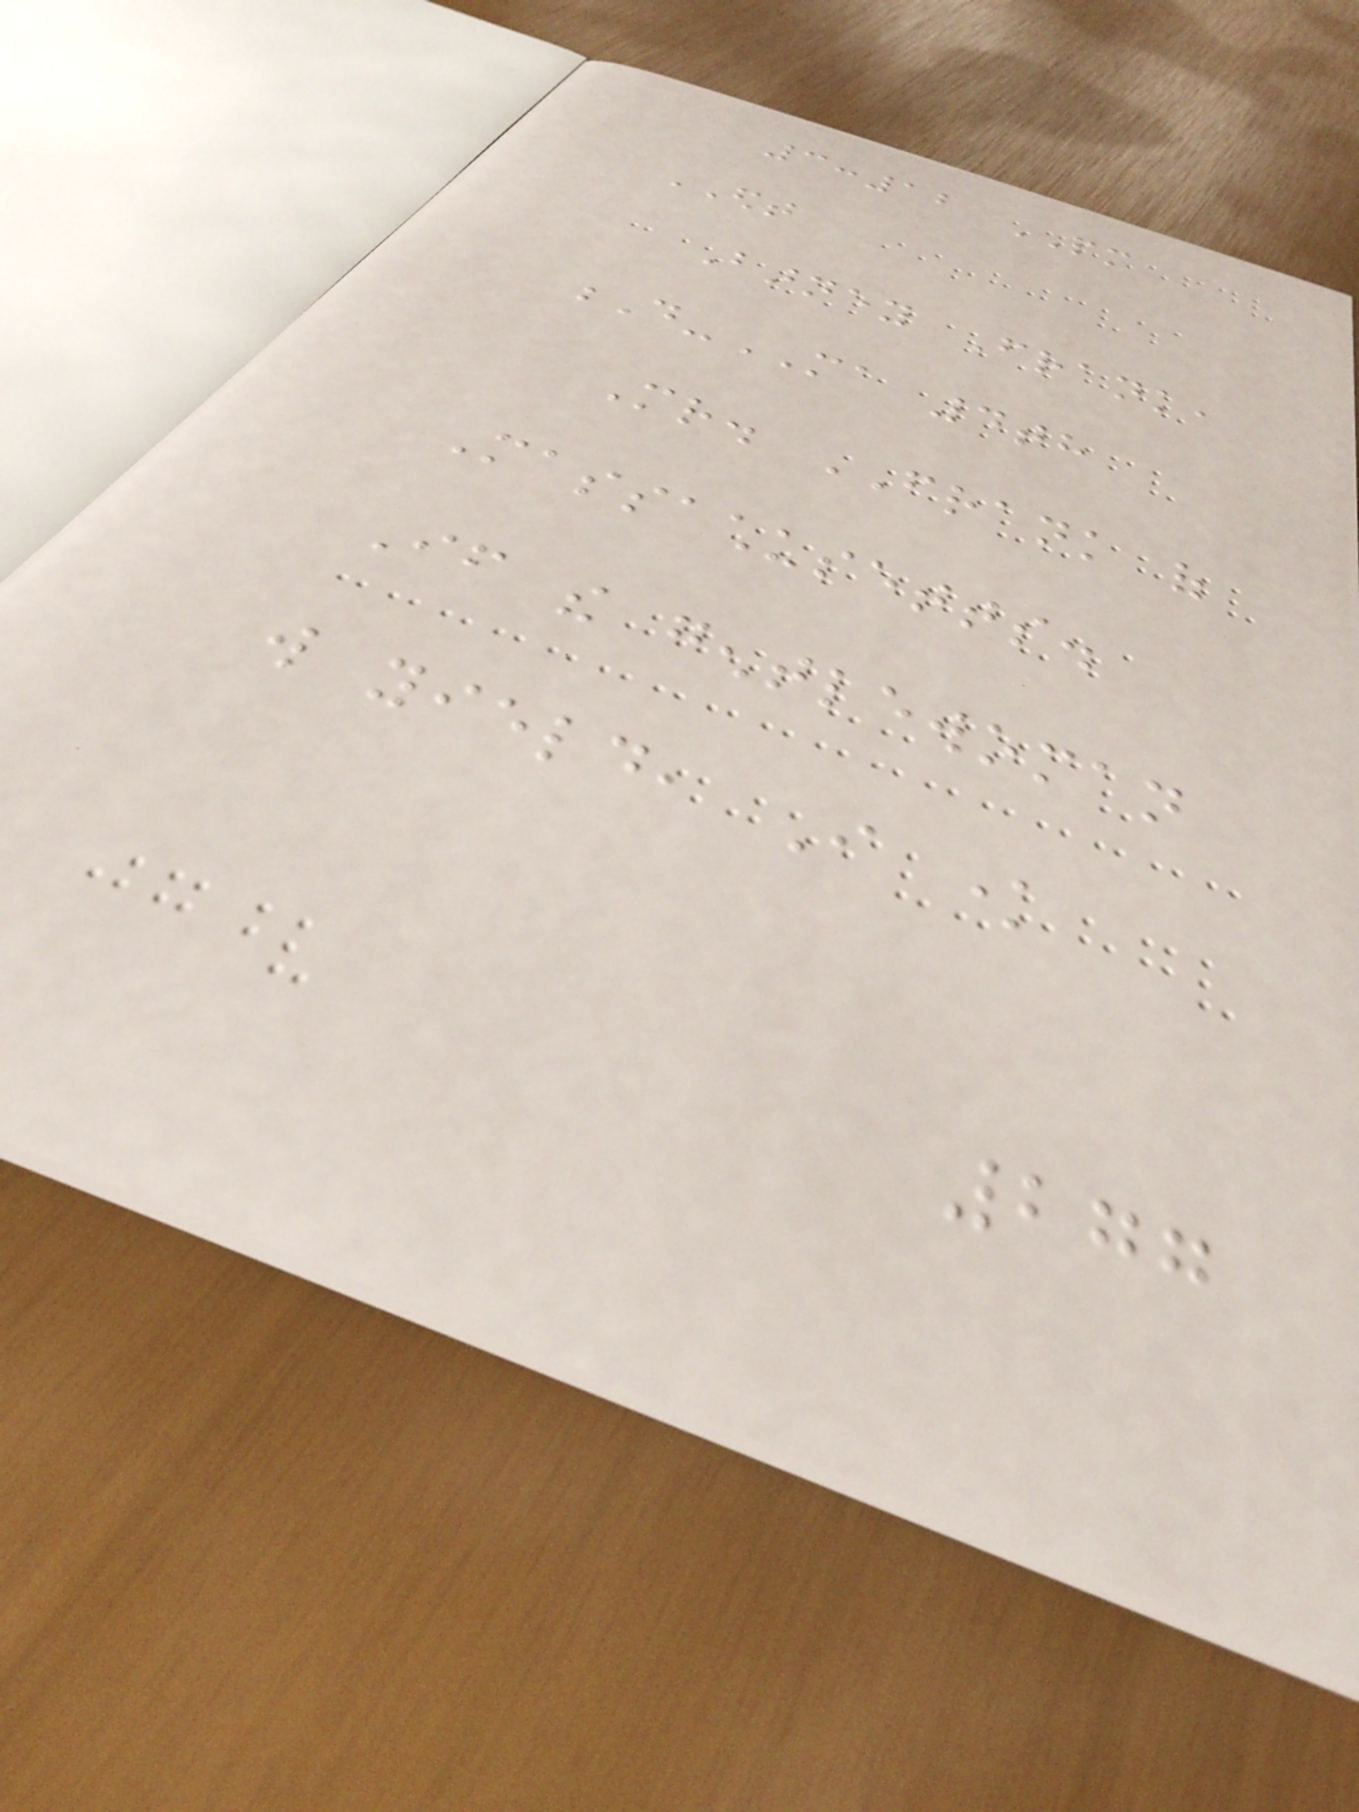3:12 PM
EDT
Barney Frank,
D-MA 4th
Mr. FRANK of
Massachusetts.
If the gentlewoman
will yield, I know
277
